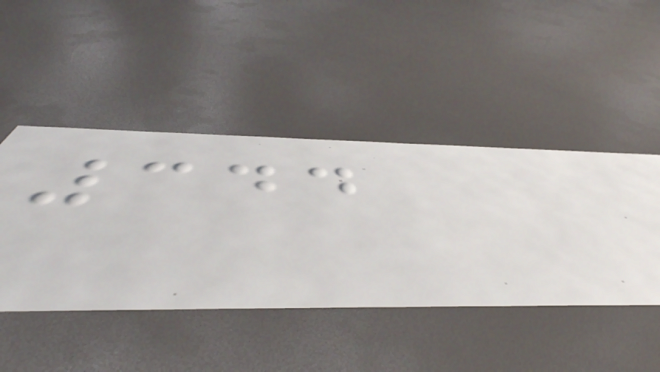344
